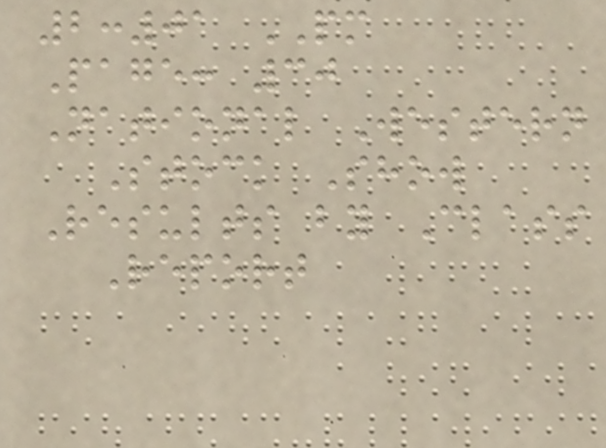2:01 PM
Page: 30
National Western
Stock Show
Results by Class
Report
